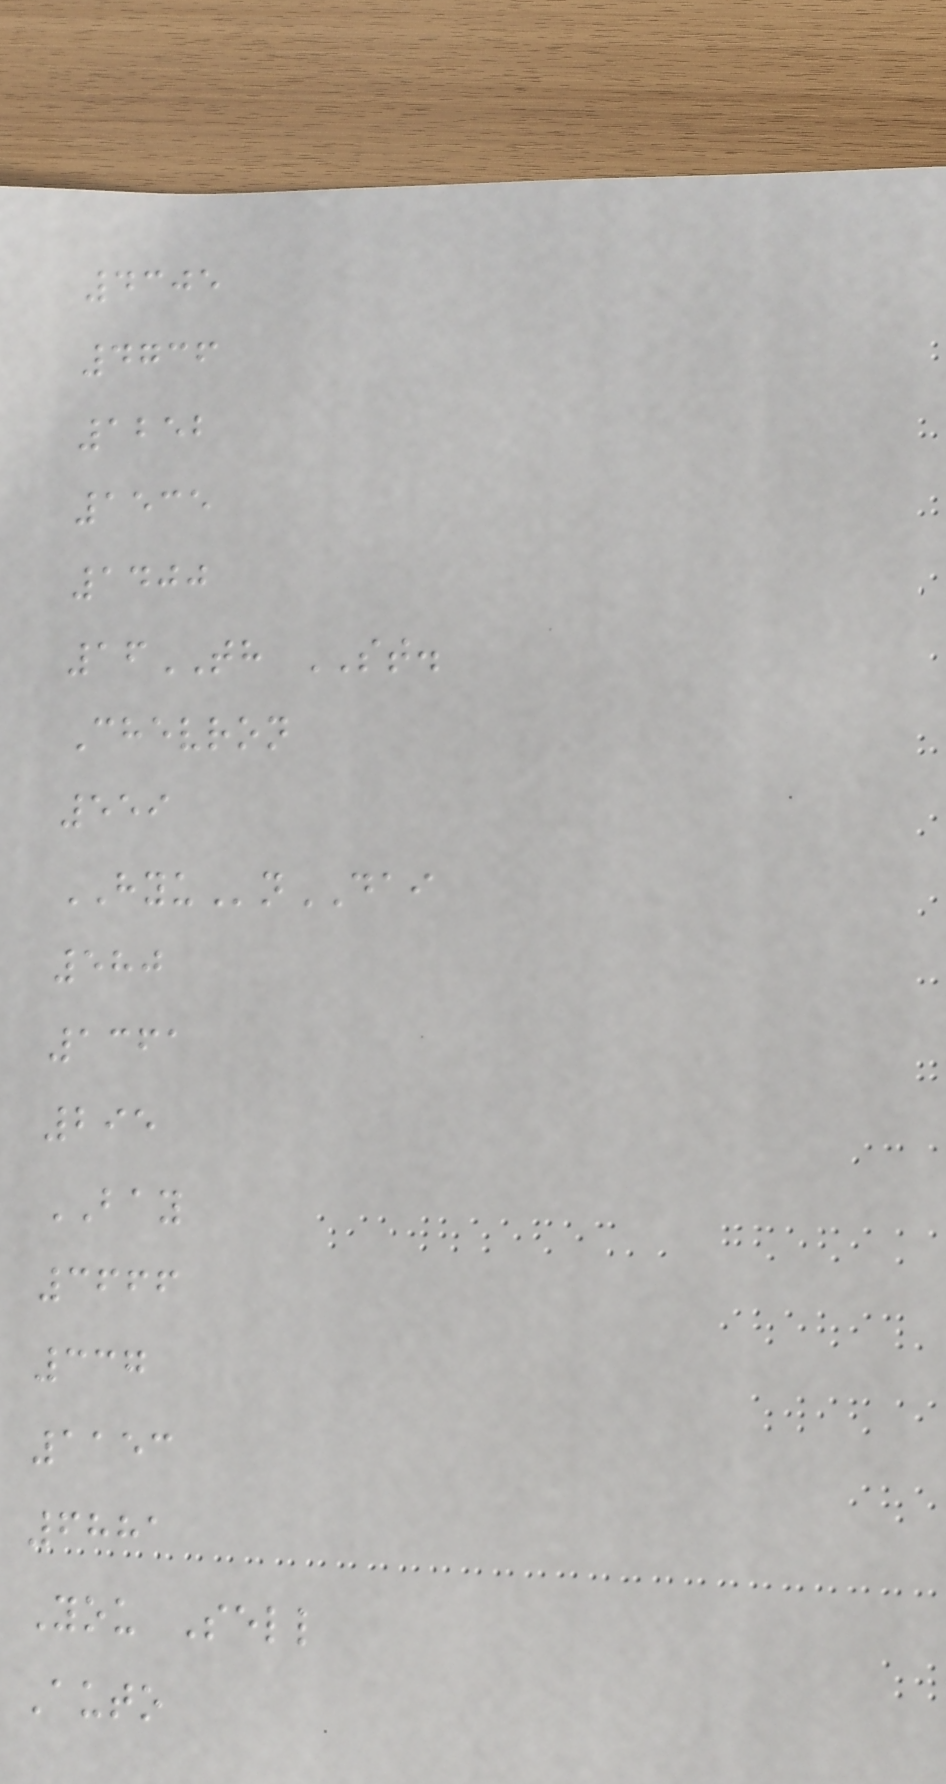4305
4736
1252
1535
1400
16TH ST.
Chevron
559
HYUnDAI
580
1361
295
BAY
3666
337
1153
6881
You Sell
Auto
